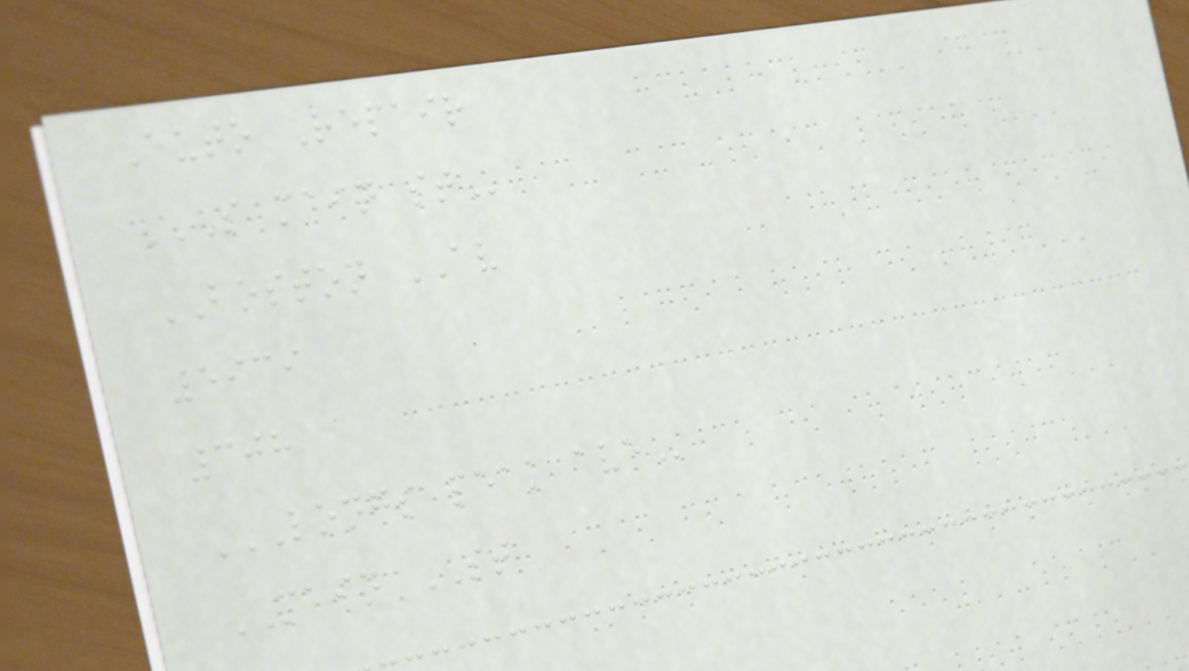Auto Repair
S MAIN ST
BOSTON AV
5939
308
LONGS PEAK AVE
MAIN ST
